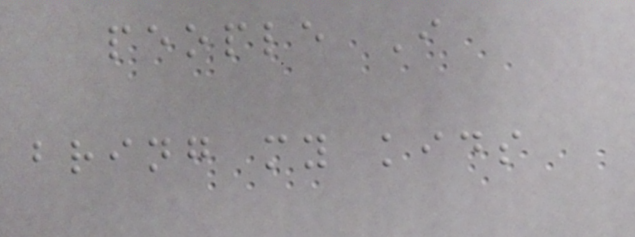people I
bring my kids
